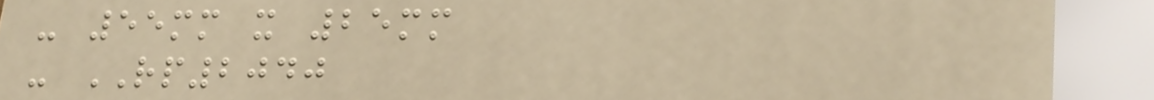- 55mm x 25mm
- RP2040
